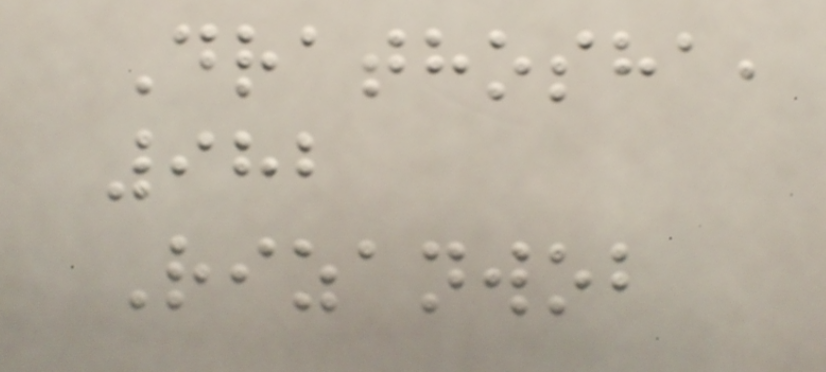Drathosha,
982
Rizanwob
